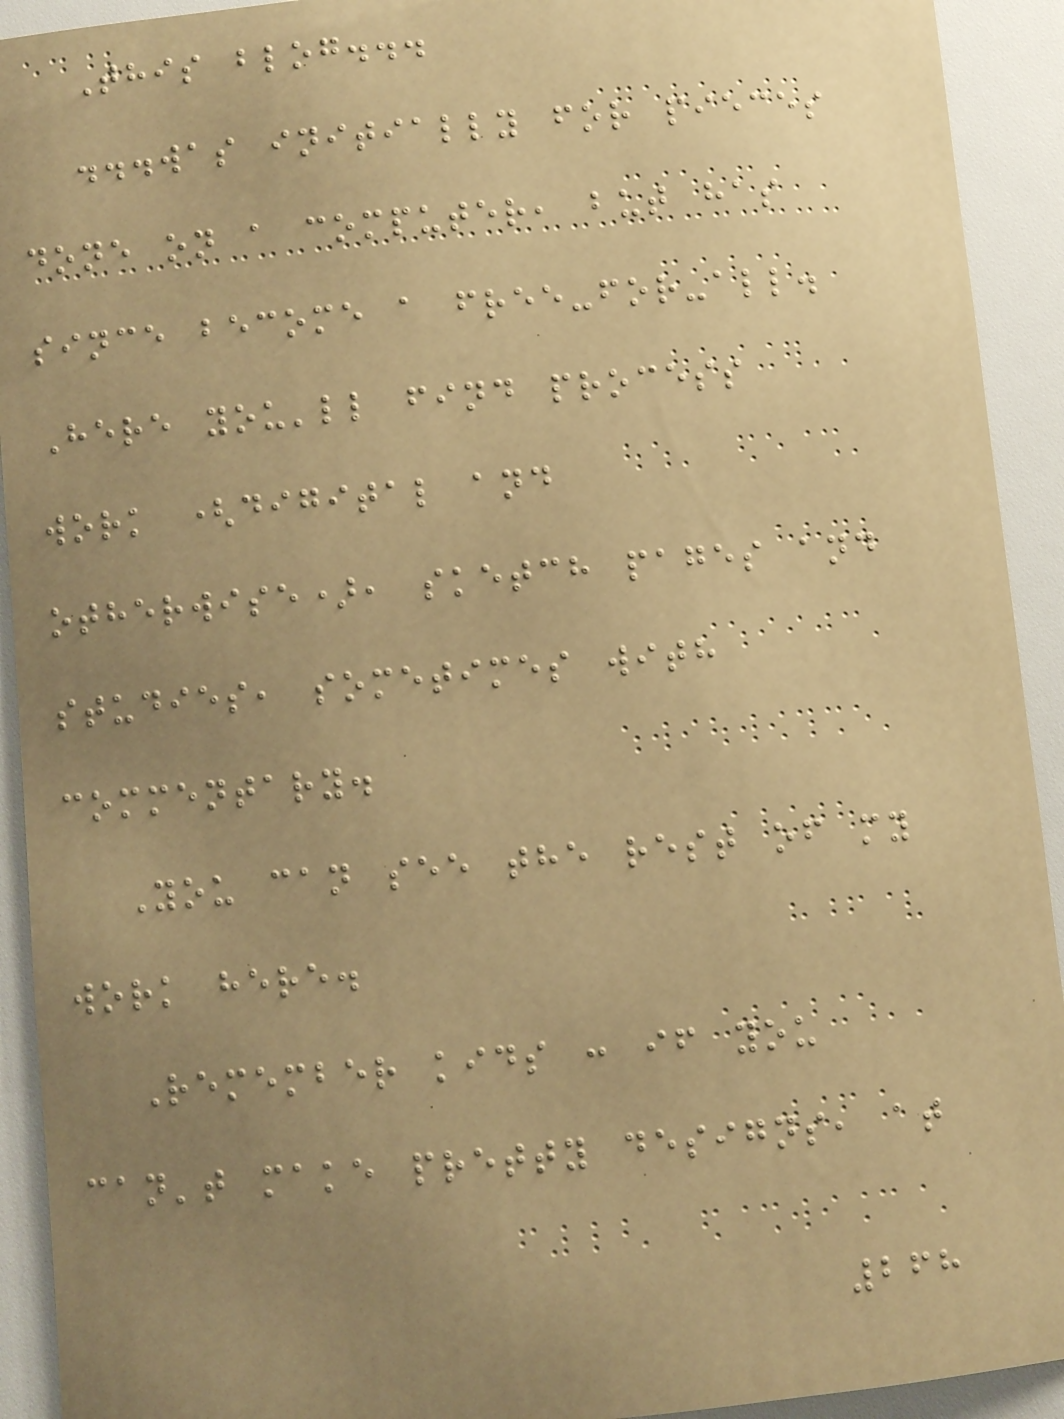This blog...
...was initially for pieces
done on a computer, but has
since become a free-for-all.
Here you'll find process
work (digital and
otherwise), sketch pages and
studies, sometimes with
commentary.
You can see the rest of my
work here.
Remember kids : if you
can't make pretty designs, at
268
